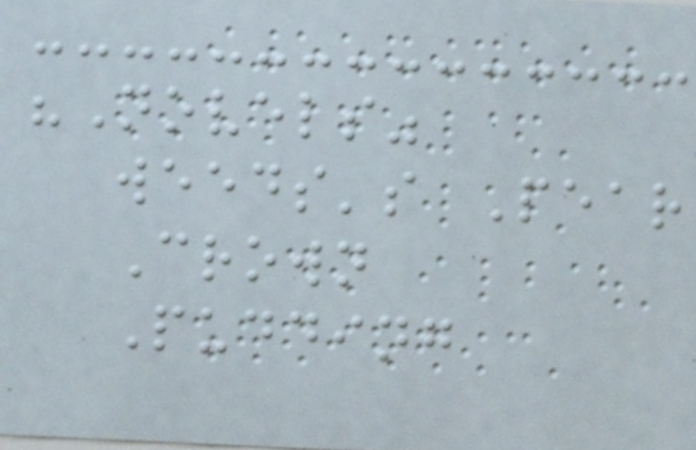"Novels"
weeds's Pear
Crown
Pudding
